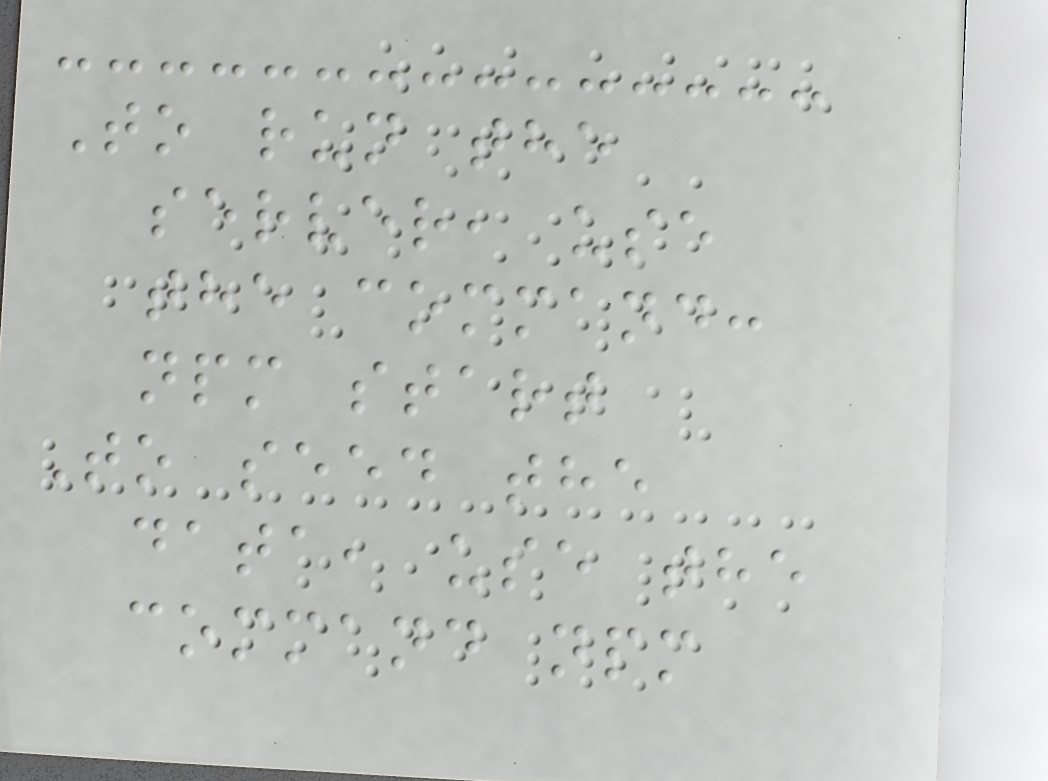To run the
server, use
the command:
npm start
To seed the
data, use the
command npm
